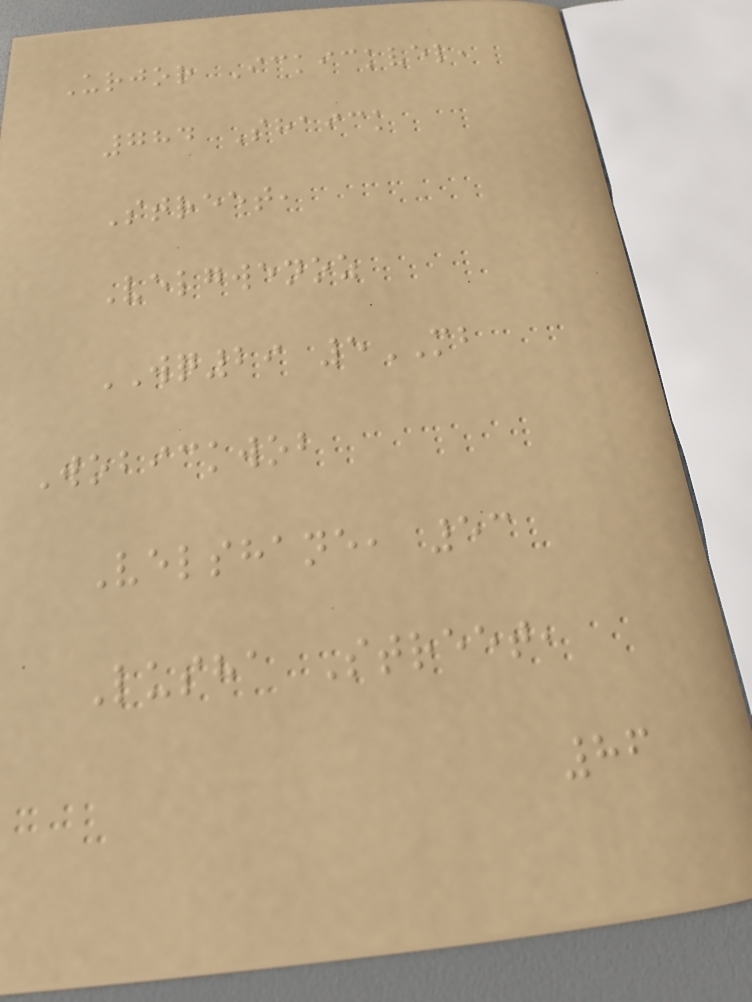Urjor Ickickvel,
784 Shaick
Street,
Velgwenoz
WQ29 5MB
Wobickwob
Velshane, 53
Lusha Street,
86
